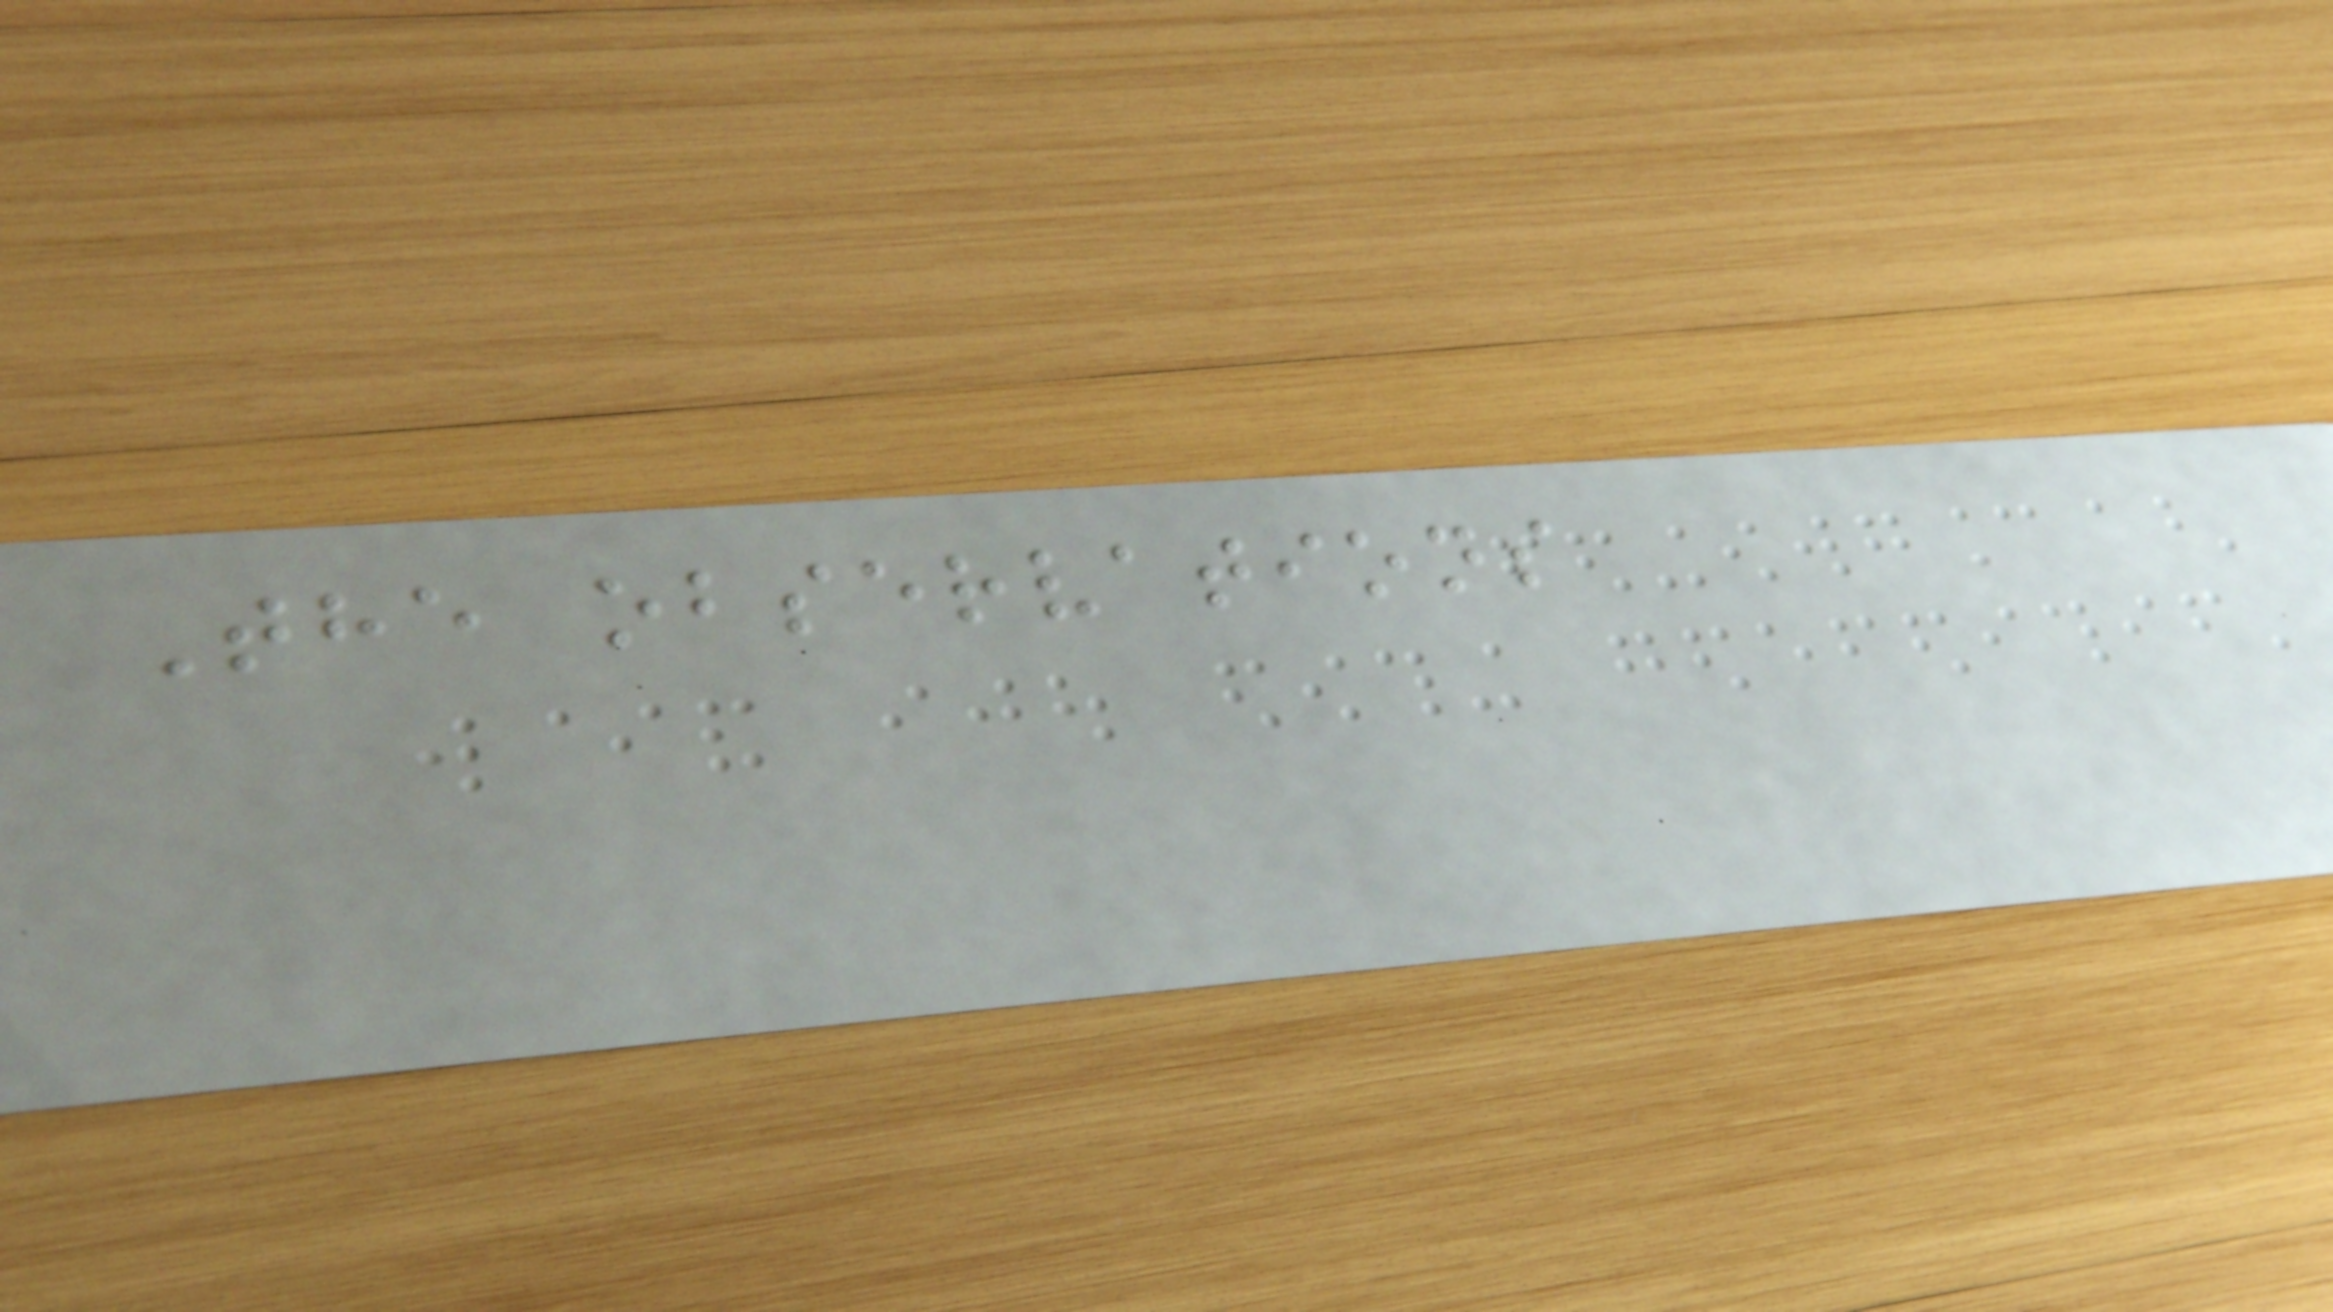The observations
